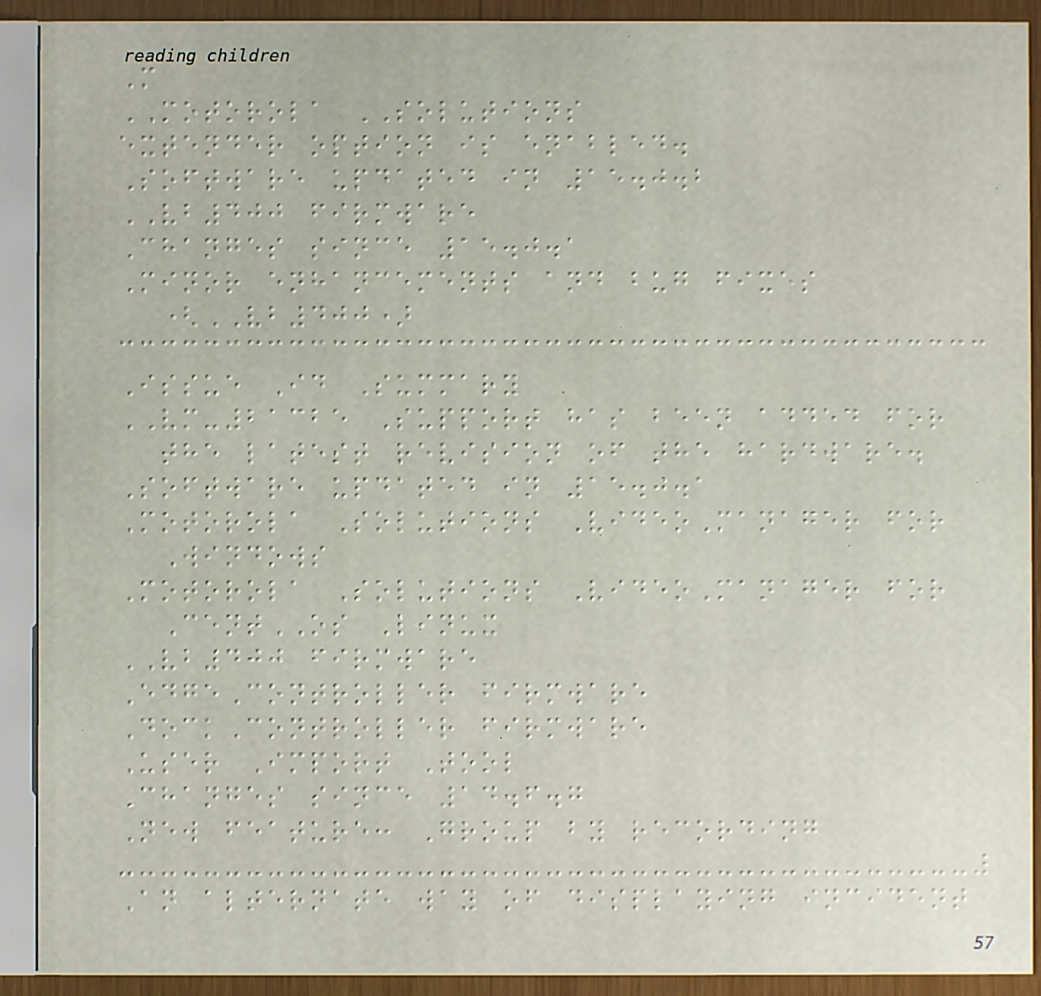M
MOTOROLA SOLUTIONS
extender option is enabled.
Software updated in 15.0.2
VB400 firmware
Changes since 15.0.1
Minor enhancements and bug fixes
(VB400)
Issue Id Summary
VM-21325 Support has been added for
the latest revision of the hardware.
Software updated in 15.0.1
Motorola Solutions VideoManager for
Windows
Motorola Solutions VideoManager for
CentOS Linux
VB400 firmware
EdgeController firmware
DockController firmware
User Import Tool
Changes since 14.6.7
New feature: Group by recording
An alternate way of displaying incident
